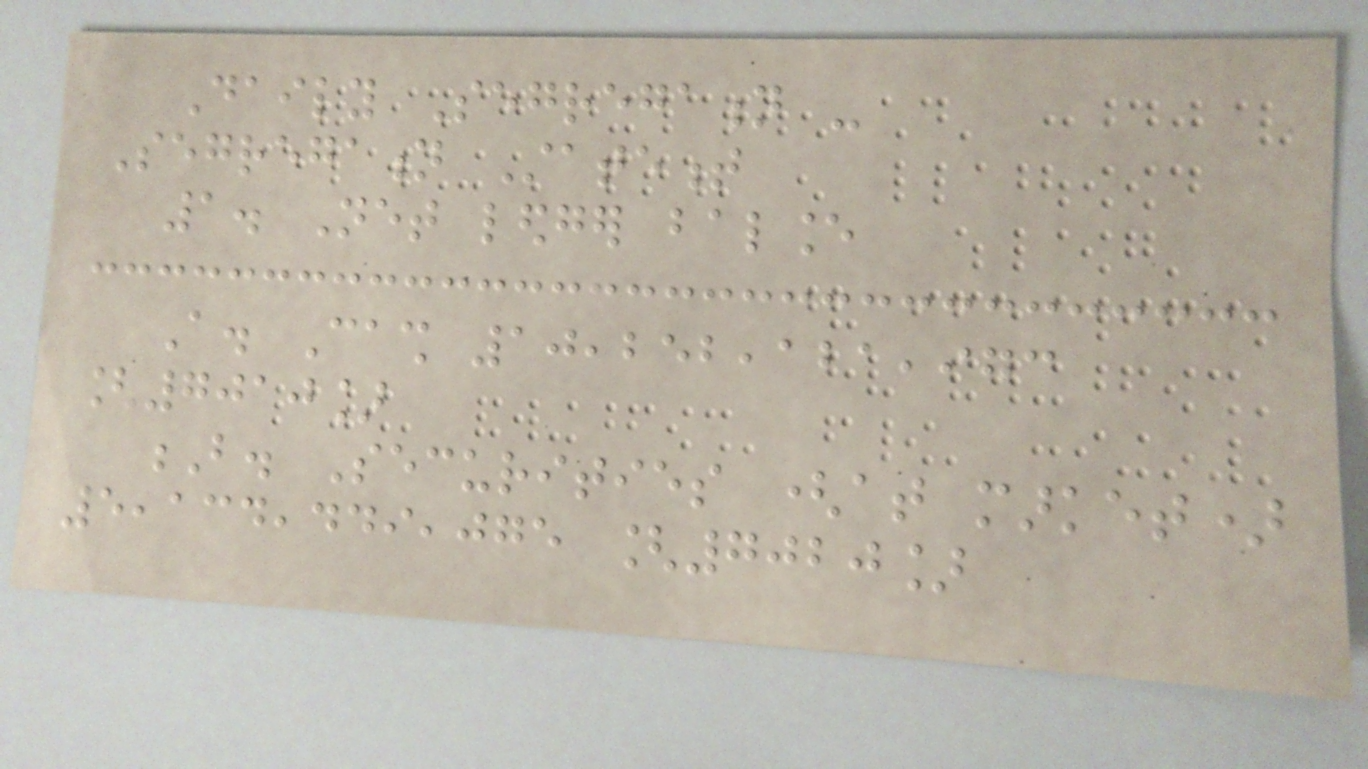Daily Segregation -
Segregation Statement
1. Net ledger balance
A. Cash 10,252,121,973
[7010]
B. Securities (at market)
5,134,449,075 [7020]
